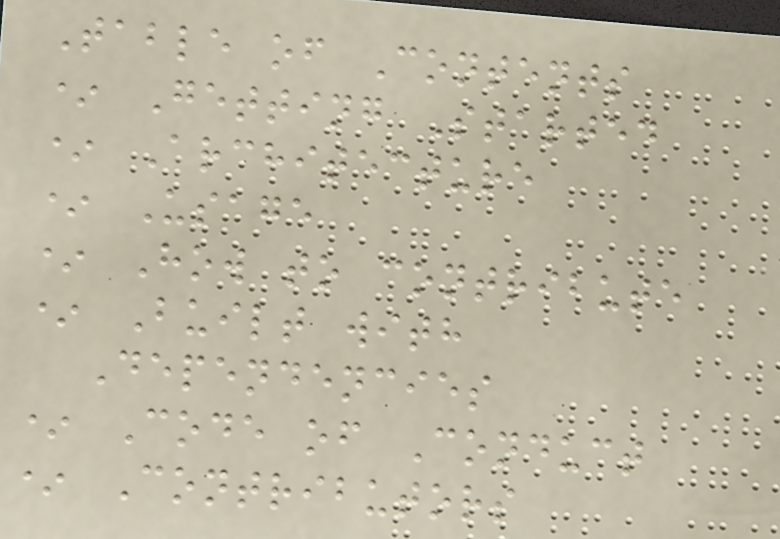Table of Contents
* Getting Started
* Architecture
* Usage
* How to contribute
* Built with
Dependencies
* Code of Conduct
* Contributors
